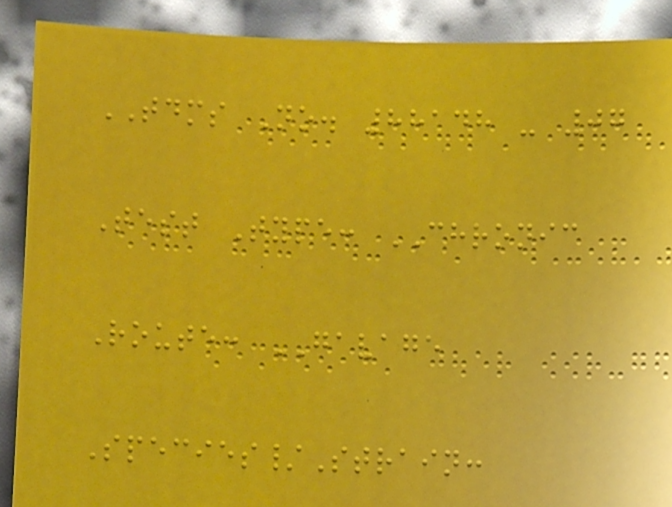TDMS No. 88148 - 07
Test Type: CHRONIC
Route: GAVAGE
Species/Strain:
